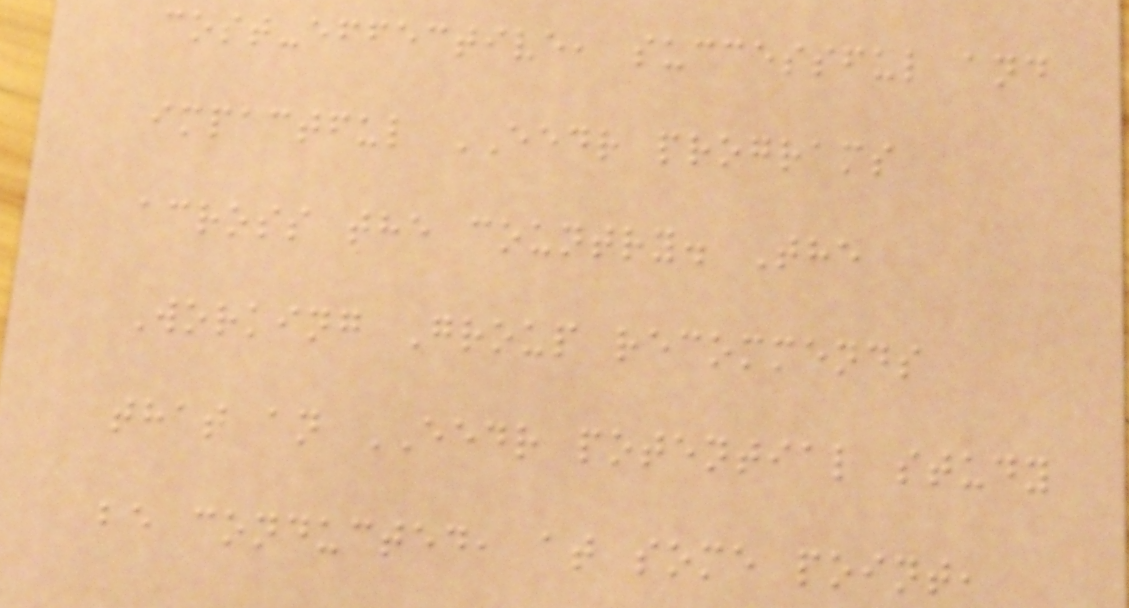cost-effective, successful and
impactful EEDR programs
across the country. The
Working Group recommends
that an EEDR potential study
be conducted, at some point,
